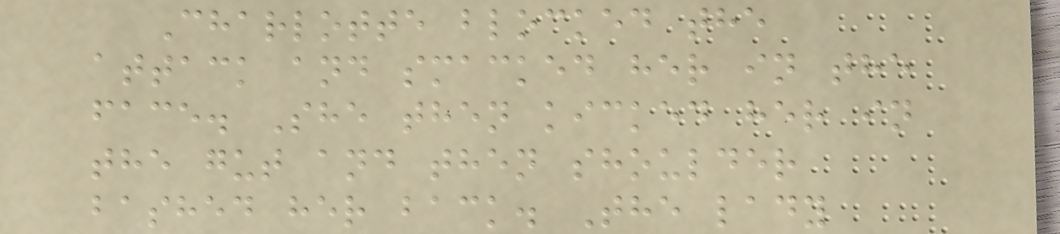Charlotte blocked the
attack and smacked her in the
face. She then kicked her in
the gut and then shoulder
bashed her back. The lady
